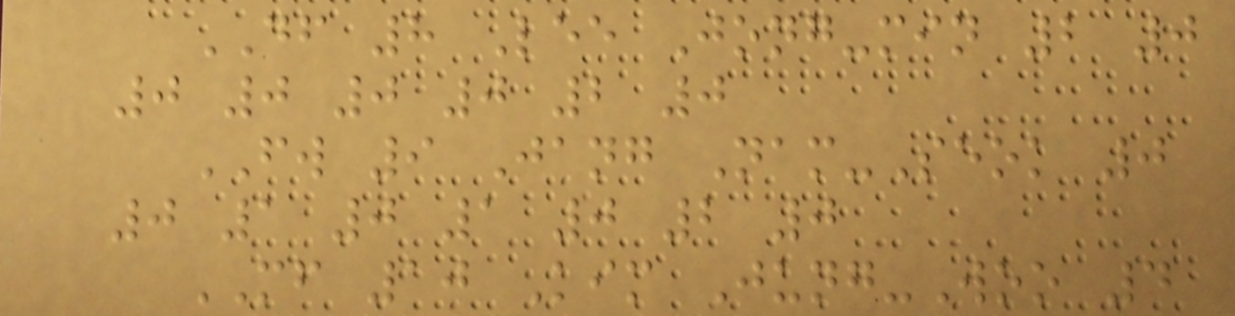DF 8 Lee Jong-min 2 0
0 0 0 0 2 0
FW 9 Jang Nam-Seok 0
0 1 0 1 0 2 0
MF 10 Kim Jung-Woo 4
